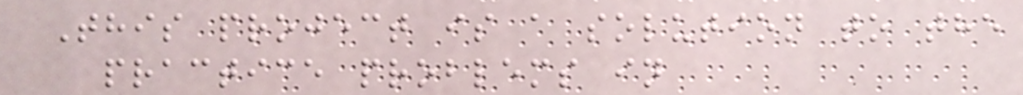This project is a solution to the
practice problems in
